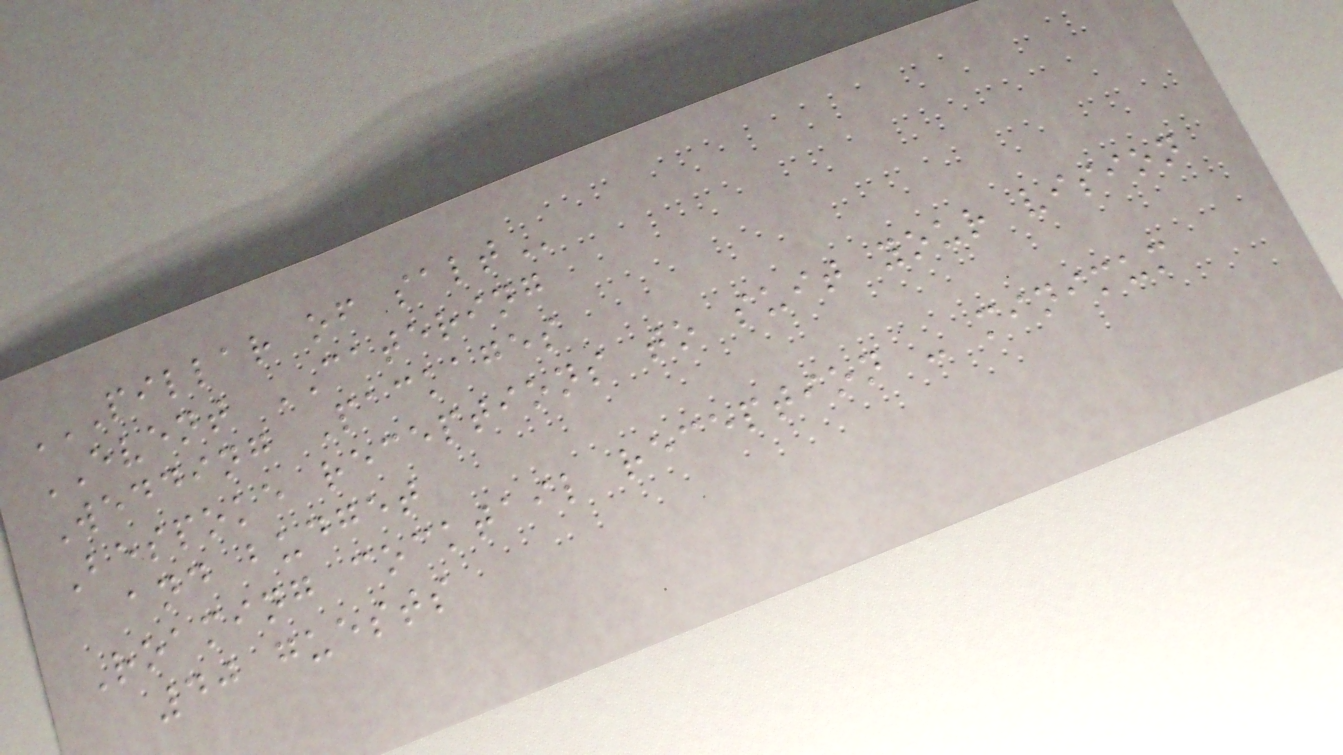PILLAR OF SALT
EVENT CATERING
Wedding Packages
Bespoke receptions to suit your vision
and budget
Roaming cocktail reception - minimum
40 guests
